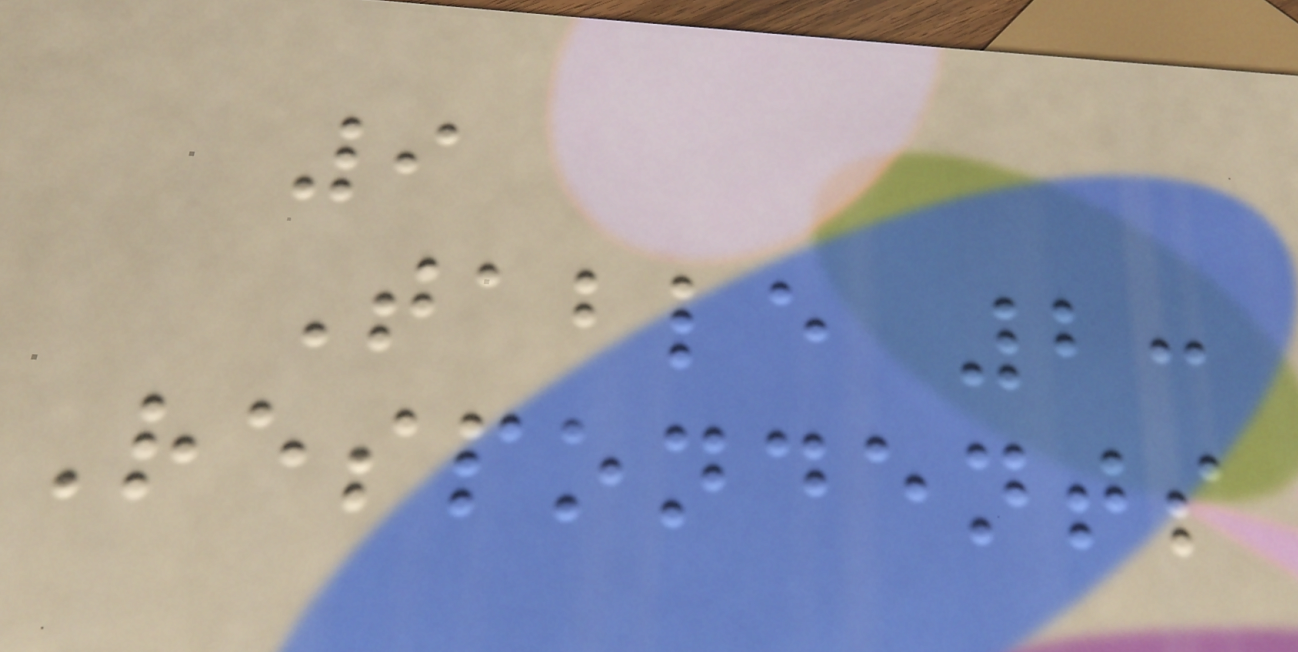9
Table 2:
Respondents
